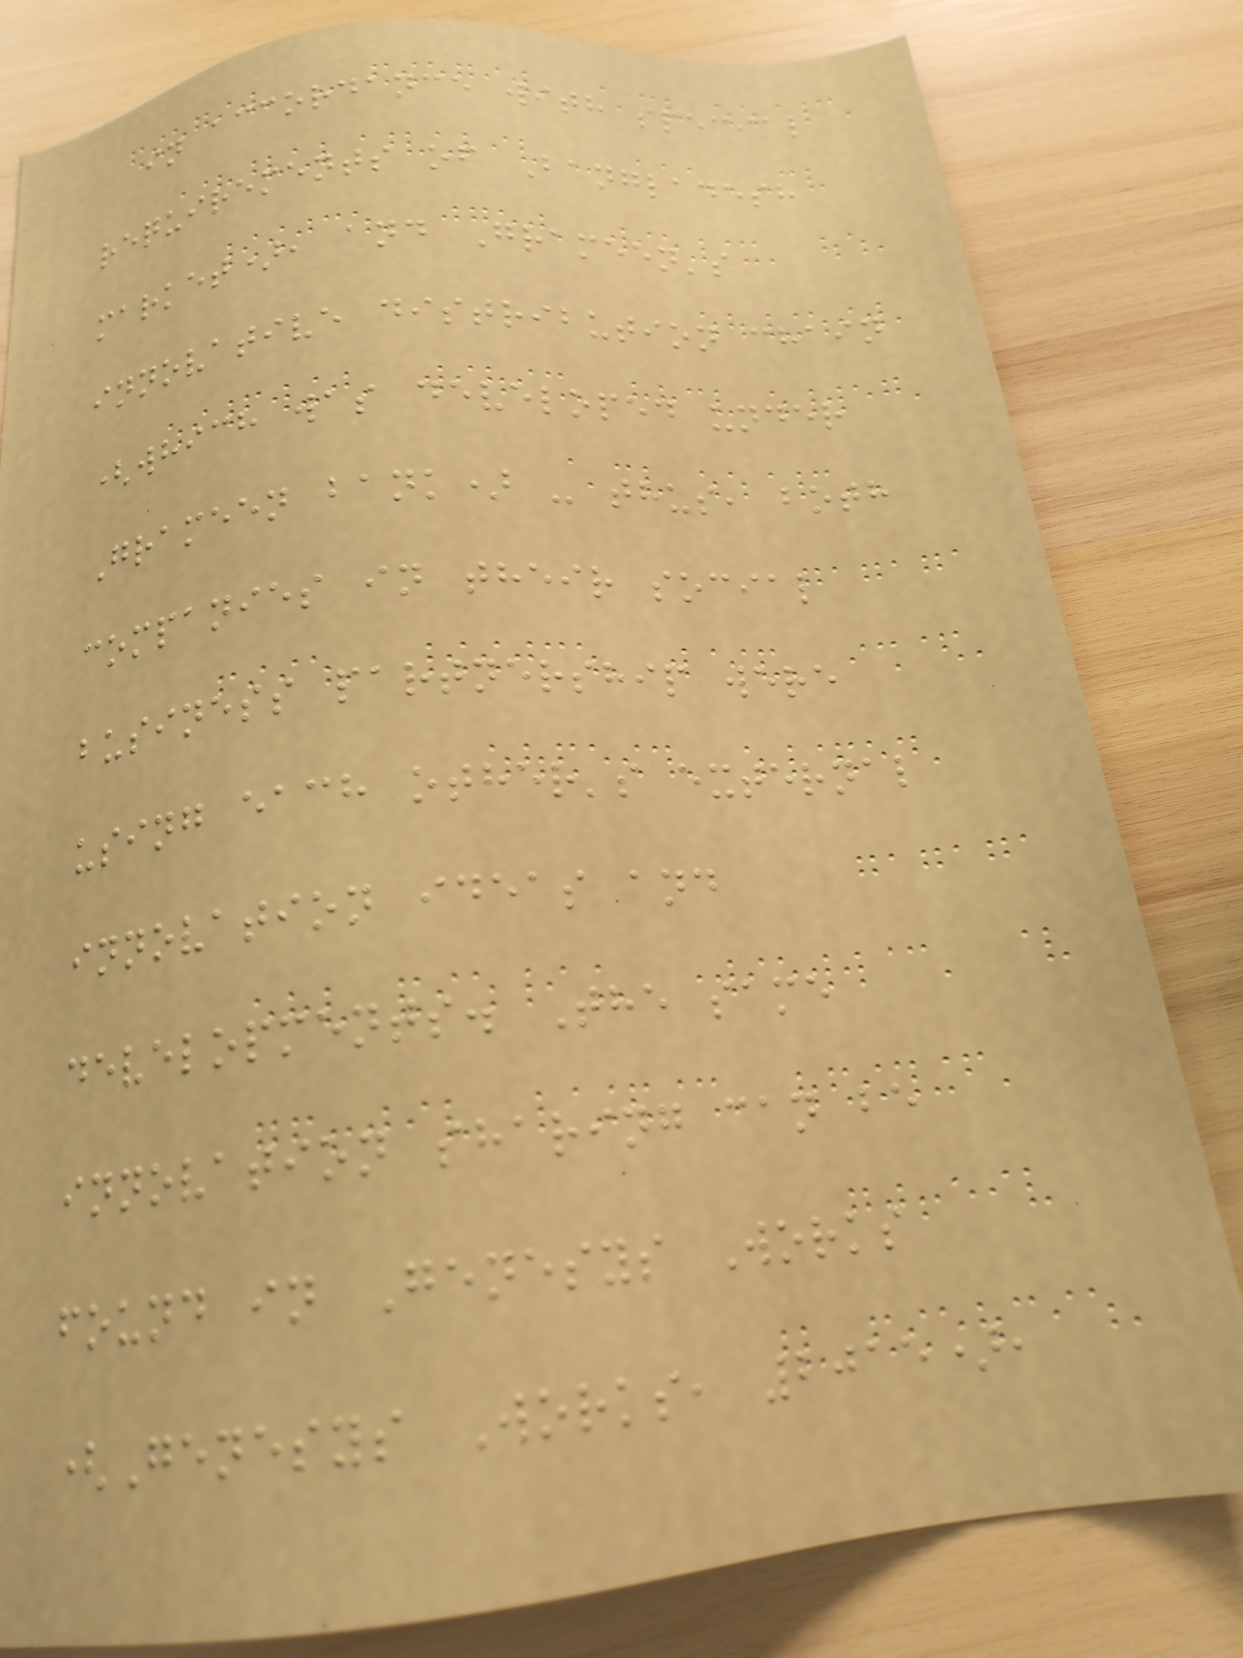in accordance with special
requirements of Bangladesh
market), and Grameen's
innovative distribution chain
(which was developed under
Grameen bank) - thus, both
companies in their social
business partnership were
using each other's external
innovation ideas and
developments. The same
innovation sharing can be
found in Genesys Works
(Genesys Works, 2015),
